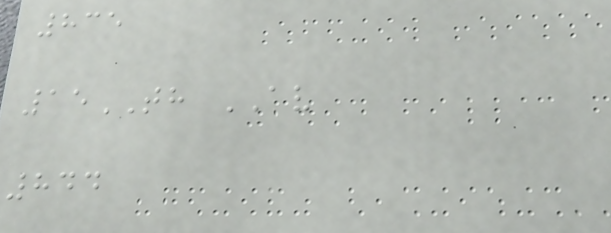835
15TH AV
844
